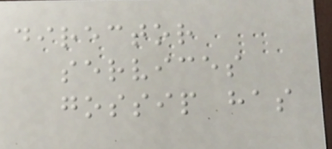director
services
gossip has
